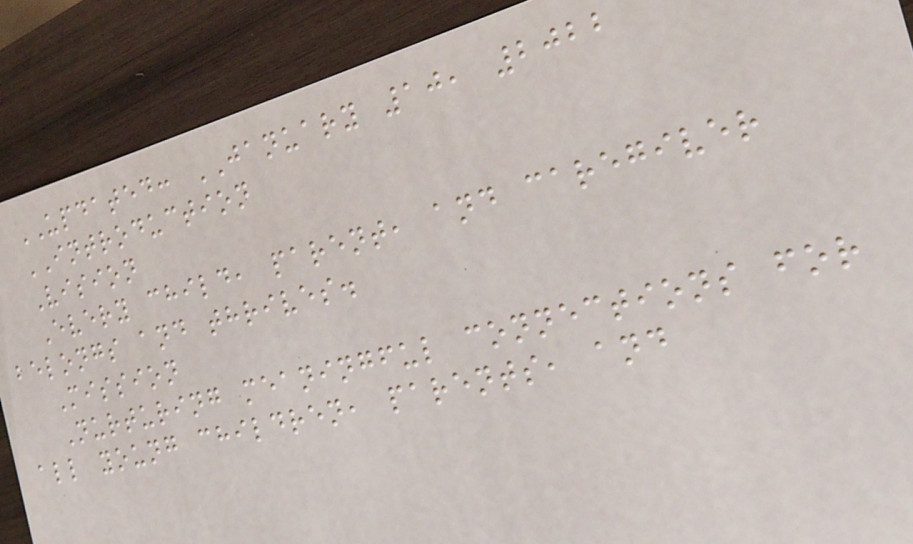UPDATED: JANUARY 10, 2022
INTRODUCTION
Vision
Every child, parent, and caregiver
belongs and thrives.
Mission
Nurturing meaningful connections for
all young children, parents, and
